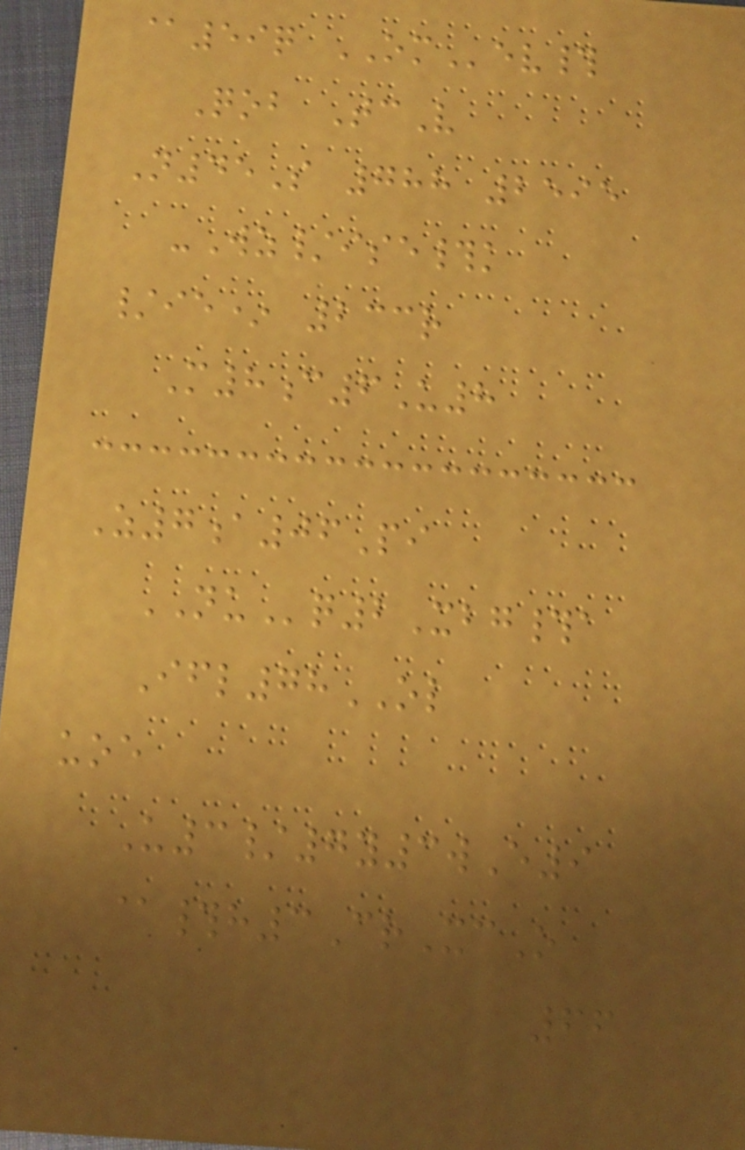@59q OMev#
Qob TcV
N45S 788 2595
-Wz/ise#k
/ie* 233r
M8c6U8
Z7a06Pi
NUq2Xbg#a
Ifl78OL
uoe
U3/7y3wE9
@#h3CrXcO
66
